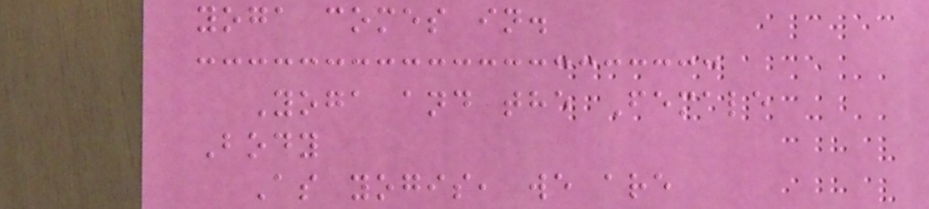yoga comes in.
Yoga and the Female
Body
As yogis, we are
